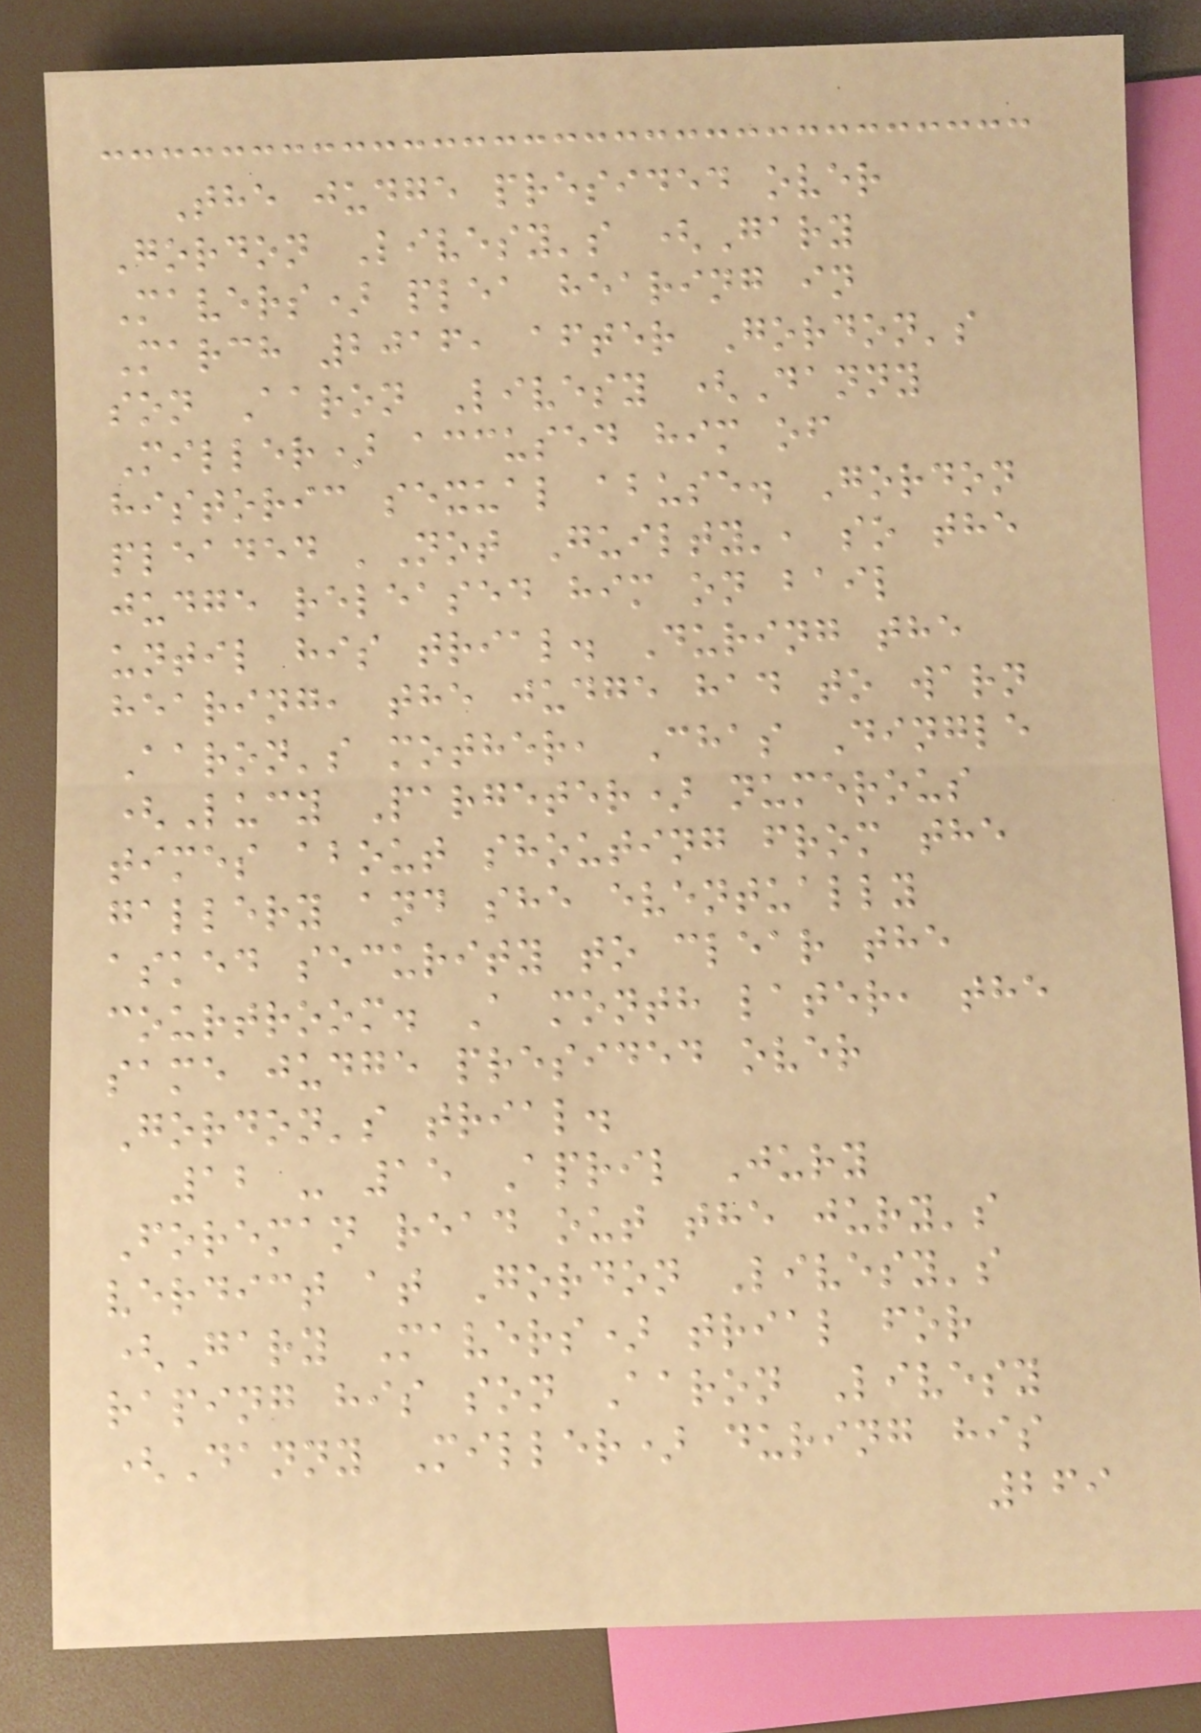The judge presided over
Gordon Livesy's (Gary
Mavers) plea hearing in
March 2016, after Gordon's
son Aaron Livesy (Danny
Miller) accused him of
historic sexual abuse. Gordon
pleaded 'Not Guilty', so the
judge released him on bail
until his trial. During the
hearing, the judge had to warn
Aaron's mother, Chas Dingle
(Lucy Pargeter) numerous
times about shouting from the
gallery and she eventually
asked security to clear the
courtroom. A month later, the
same judge presided over
Gordon's trial.
12 - 15 April Jury
Foreman read out the jury's
verdict at Gordon Livesy's
(Gary Mavers) trial for
raping his son Aaron Livesy
(Danny Miller) during his
269
